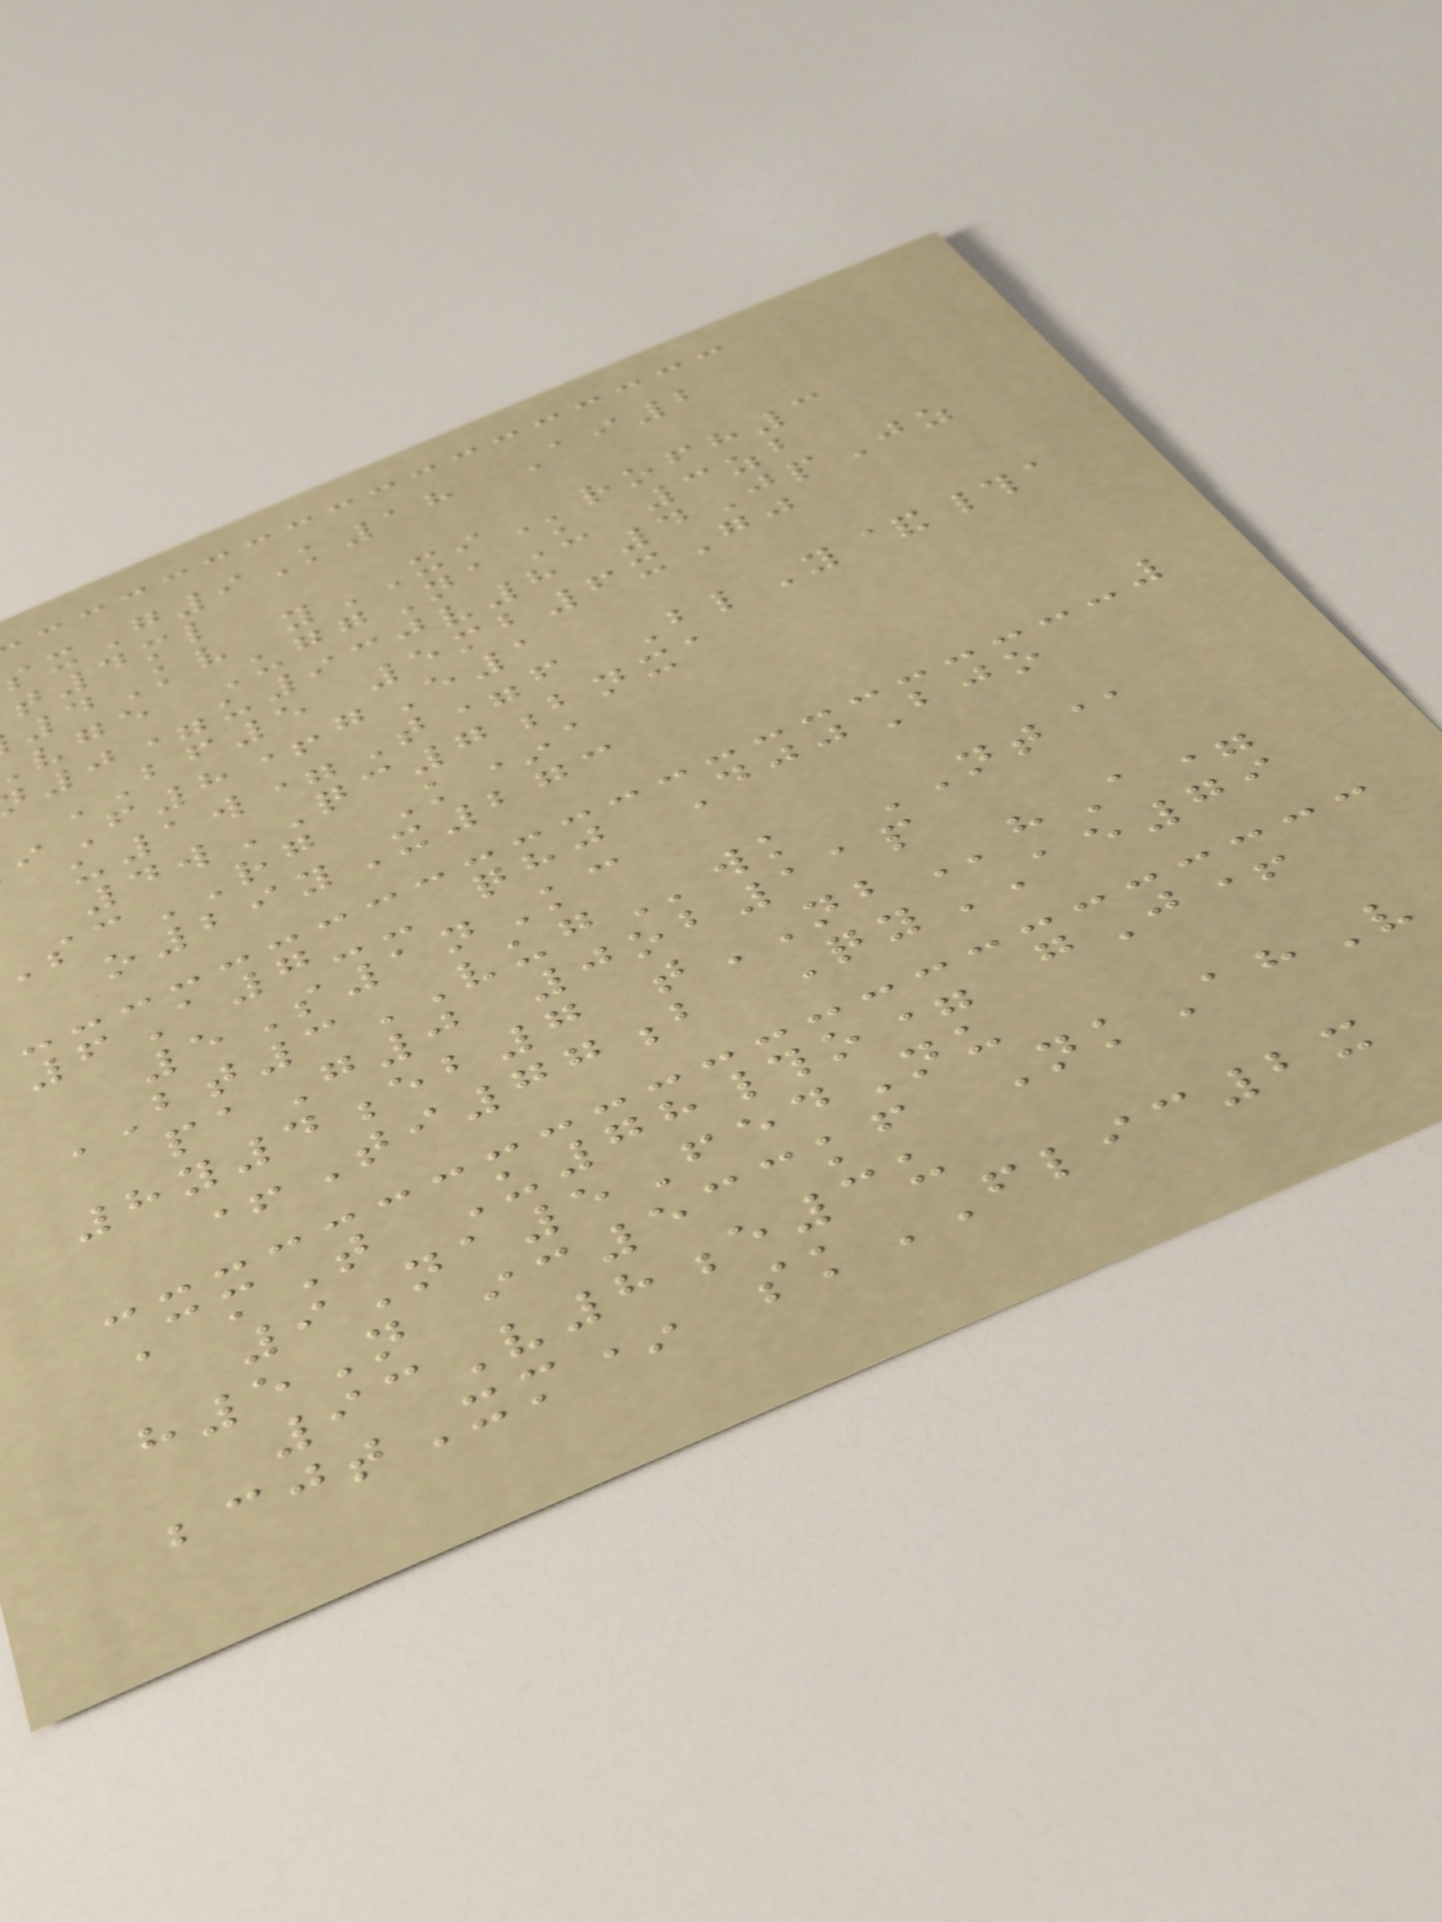xG9K18 Ai2
t4ml
4Kv yXIrofh3
vge UggNaU 3zb
0=u930v8 4JpJz
BF5 5mb6xGj
F8+gE1
u1w=T=f BlY&#a
4wQC7bnxa
cRG K*a
o29yX273
6A7-- qhj DjjBjo
5S1nKc
BT3VUGwk NT@
paG0 0ob11p
8y4eb7 tNBhA=
+Ti77b QyAE79
CmT U78#o= gJ+
9Na5FedNu
h5N ic533kf NkAhV
93V8e3u
bcjtXm* skFLIC2x
